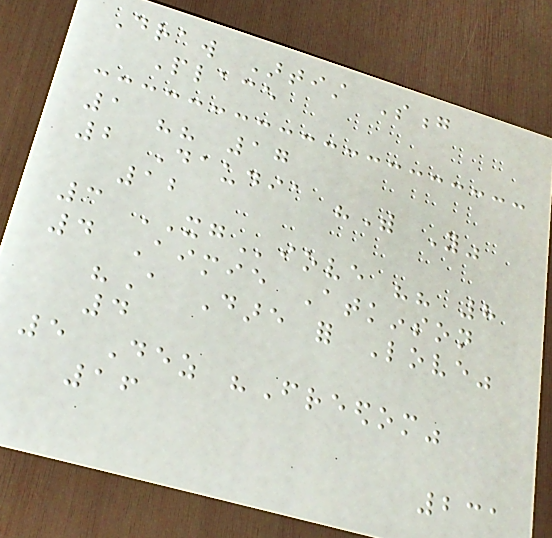Draw Artist Song
Place
1 "" 17
2 Daudia "With You"
12
3 XGiove "" 8
4 Aimie Atkinson
"A Dare for Love"
4
5 Dez "Freedom"
16
231
